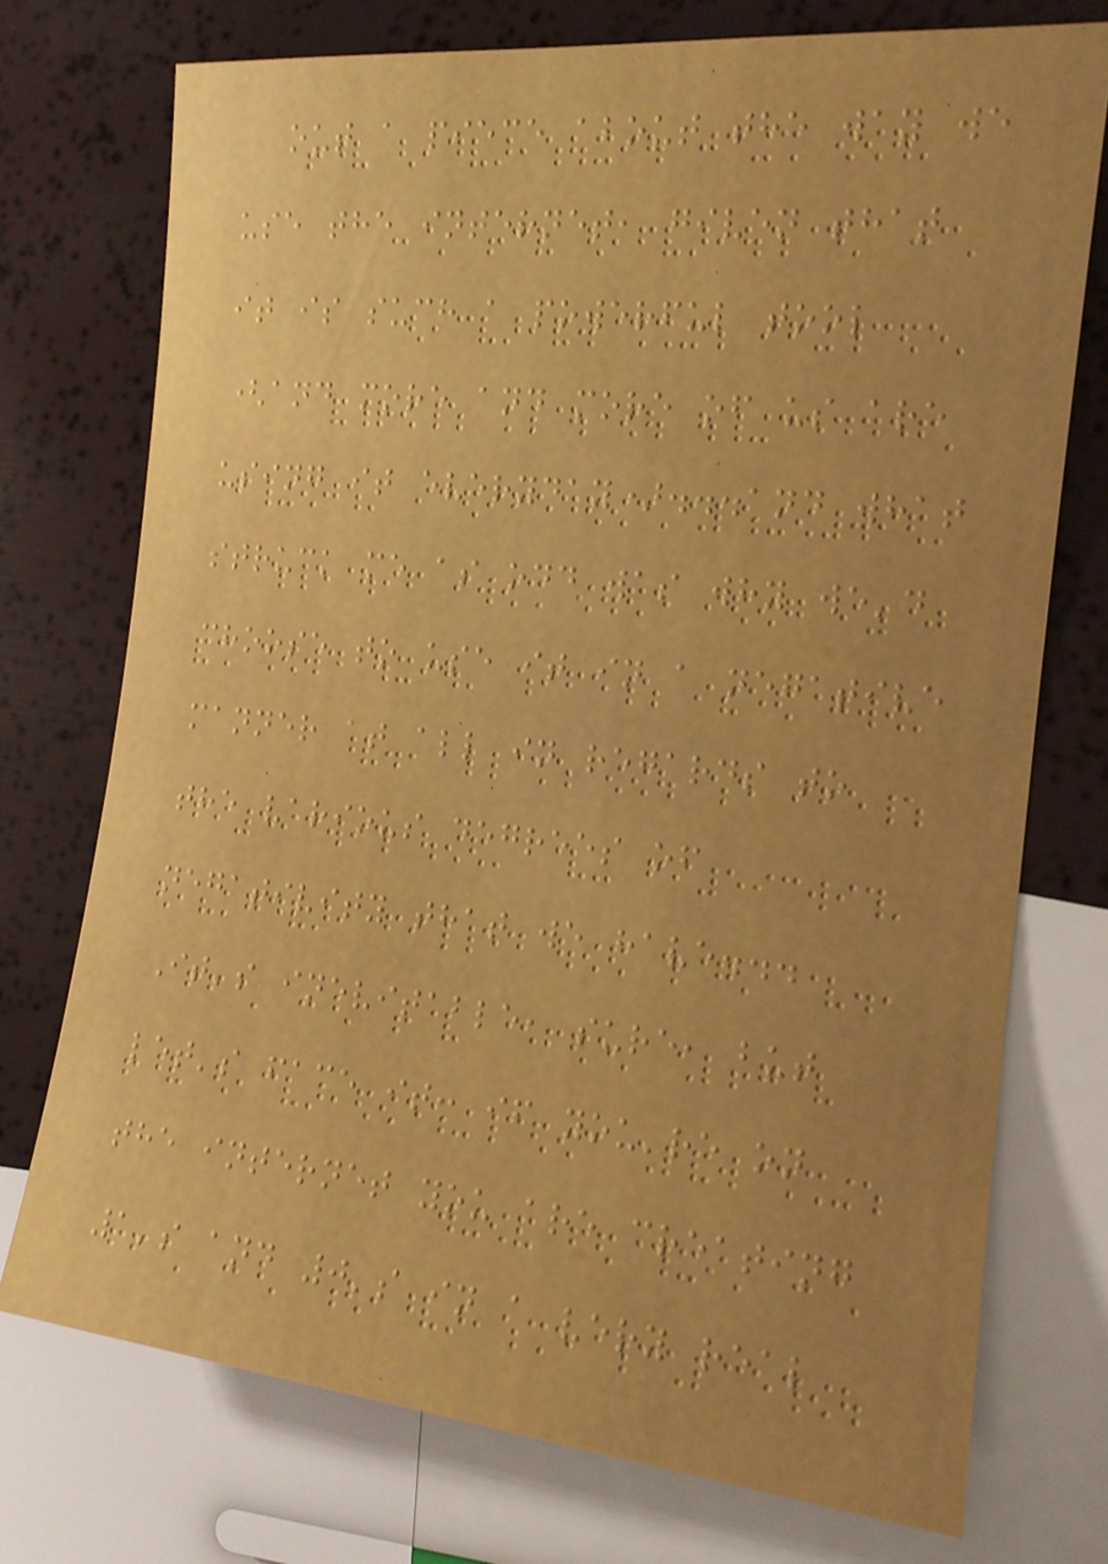out a piece about the way we
use the internet, given that
it is such a powerful tool
(and more and more of us are
using it everyday)...and what
struck me as odd was why we'd
choose to use it in a negative
manner at all in regards to
the various degrees of
negativity that we have...
It's inevitable, sure, but
let's face it: if you're on
the internet you are creating
1's and 0's in a very real
